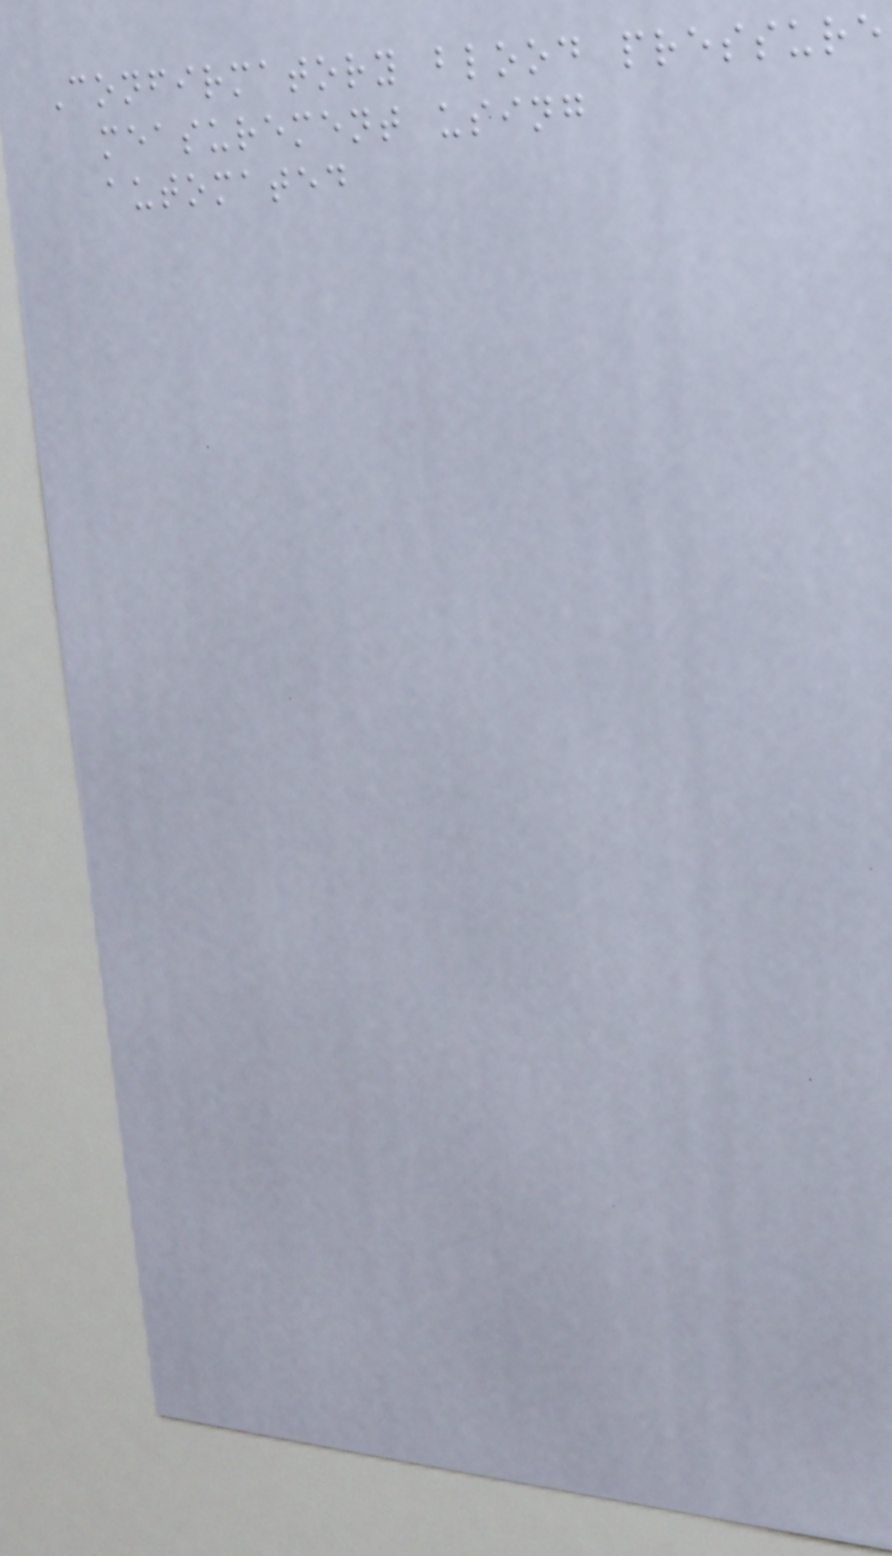Confirmatory blood pressure
measurement using
automated
